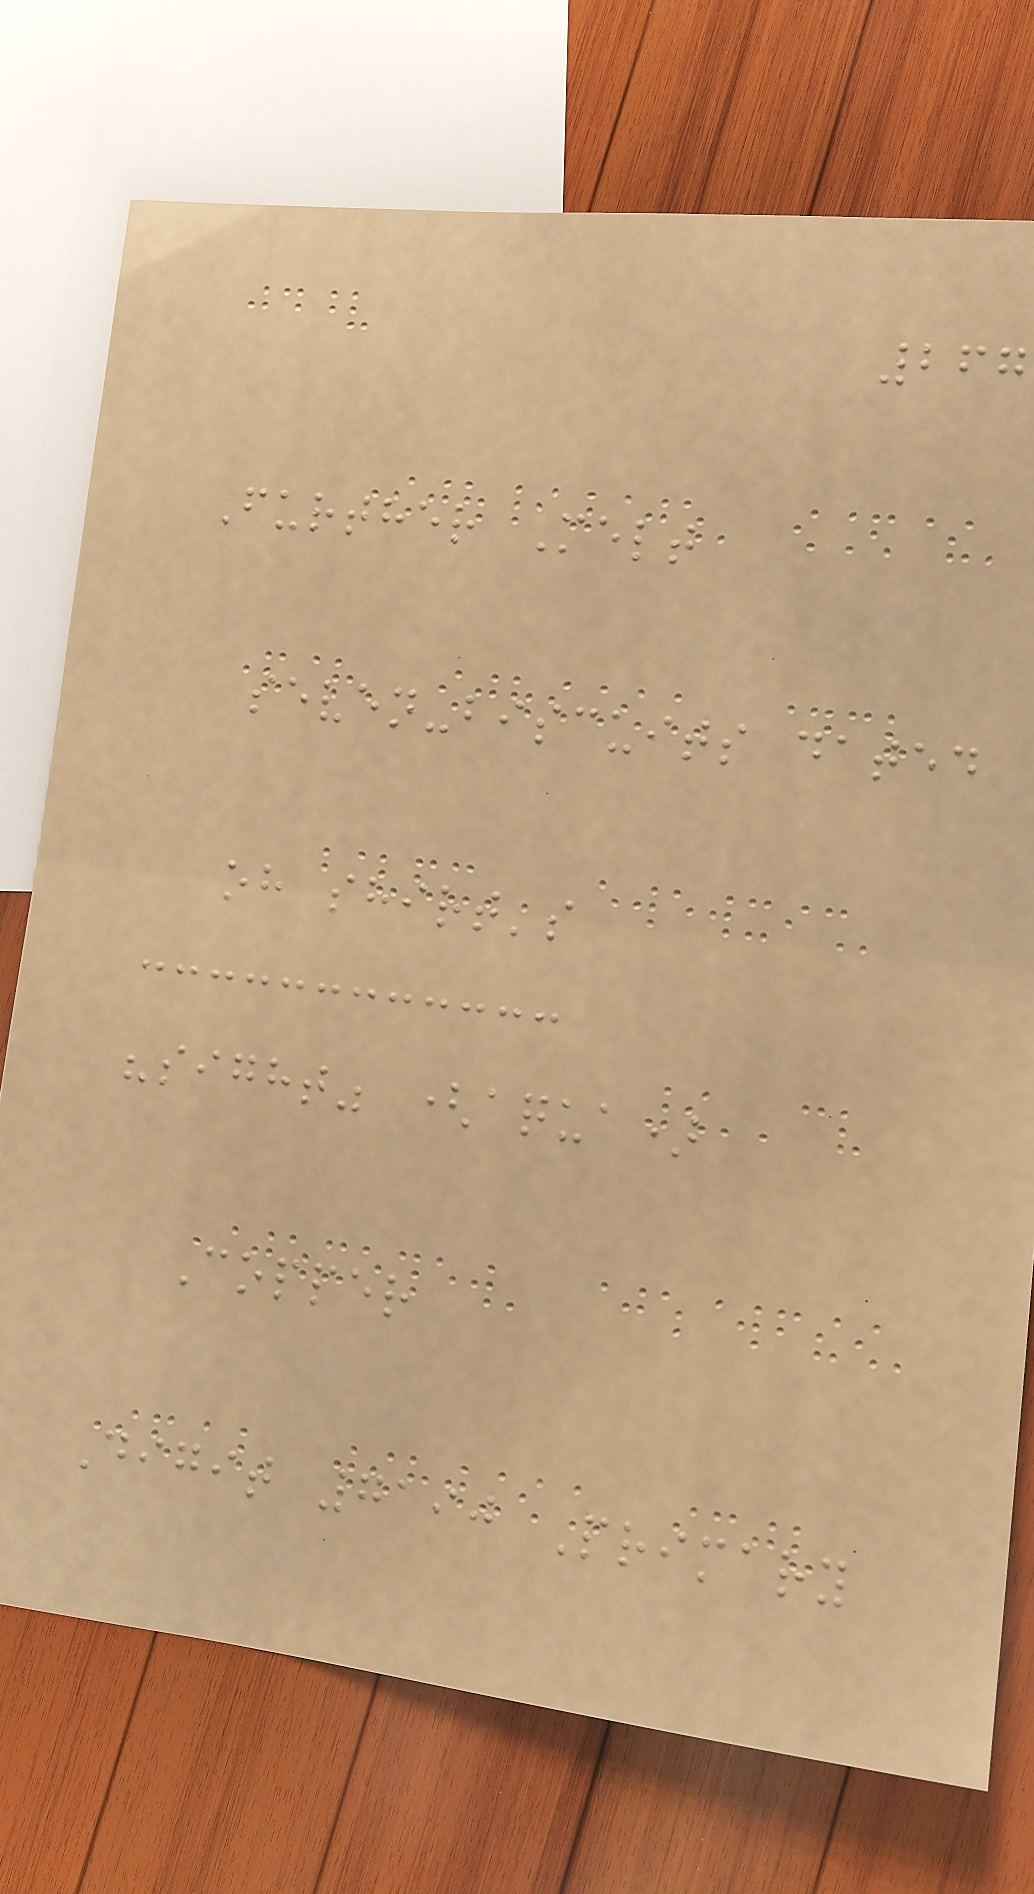267
Further Melt
seven-biscuits dated
oh shirt's
"sight" (aqua)
Copper
Digit 7190 Primary
